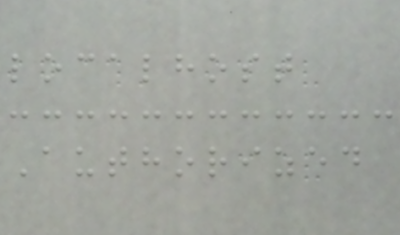localhost
Authorized
